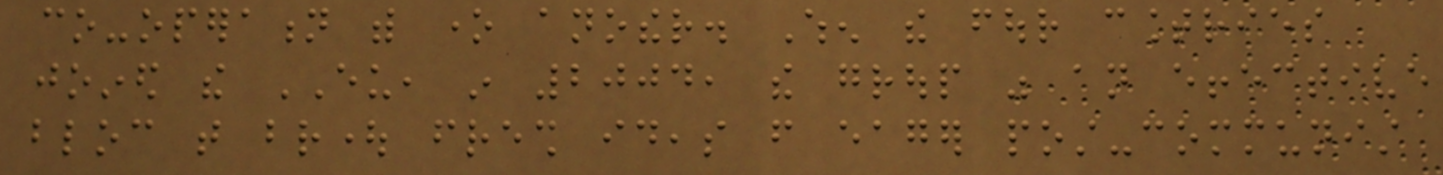co-operation with one another. When the four countries
joined the EU, in 2004, the group was an effective
bloc that brought fresh ideas from eager post-communist
